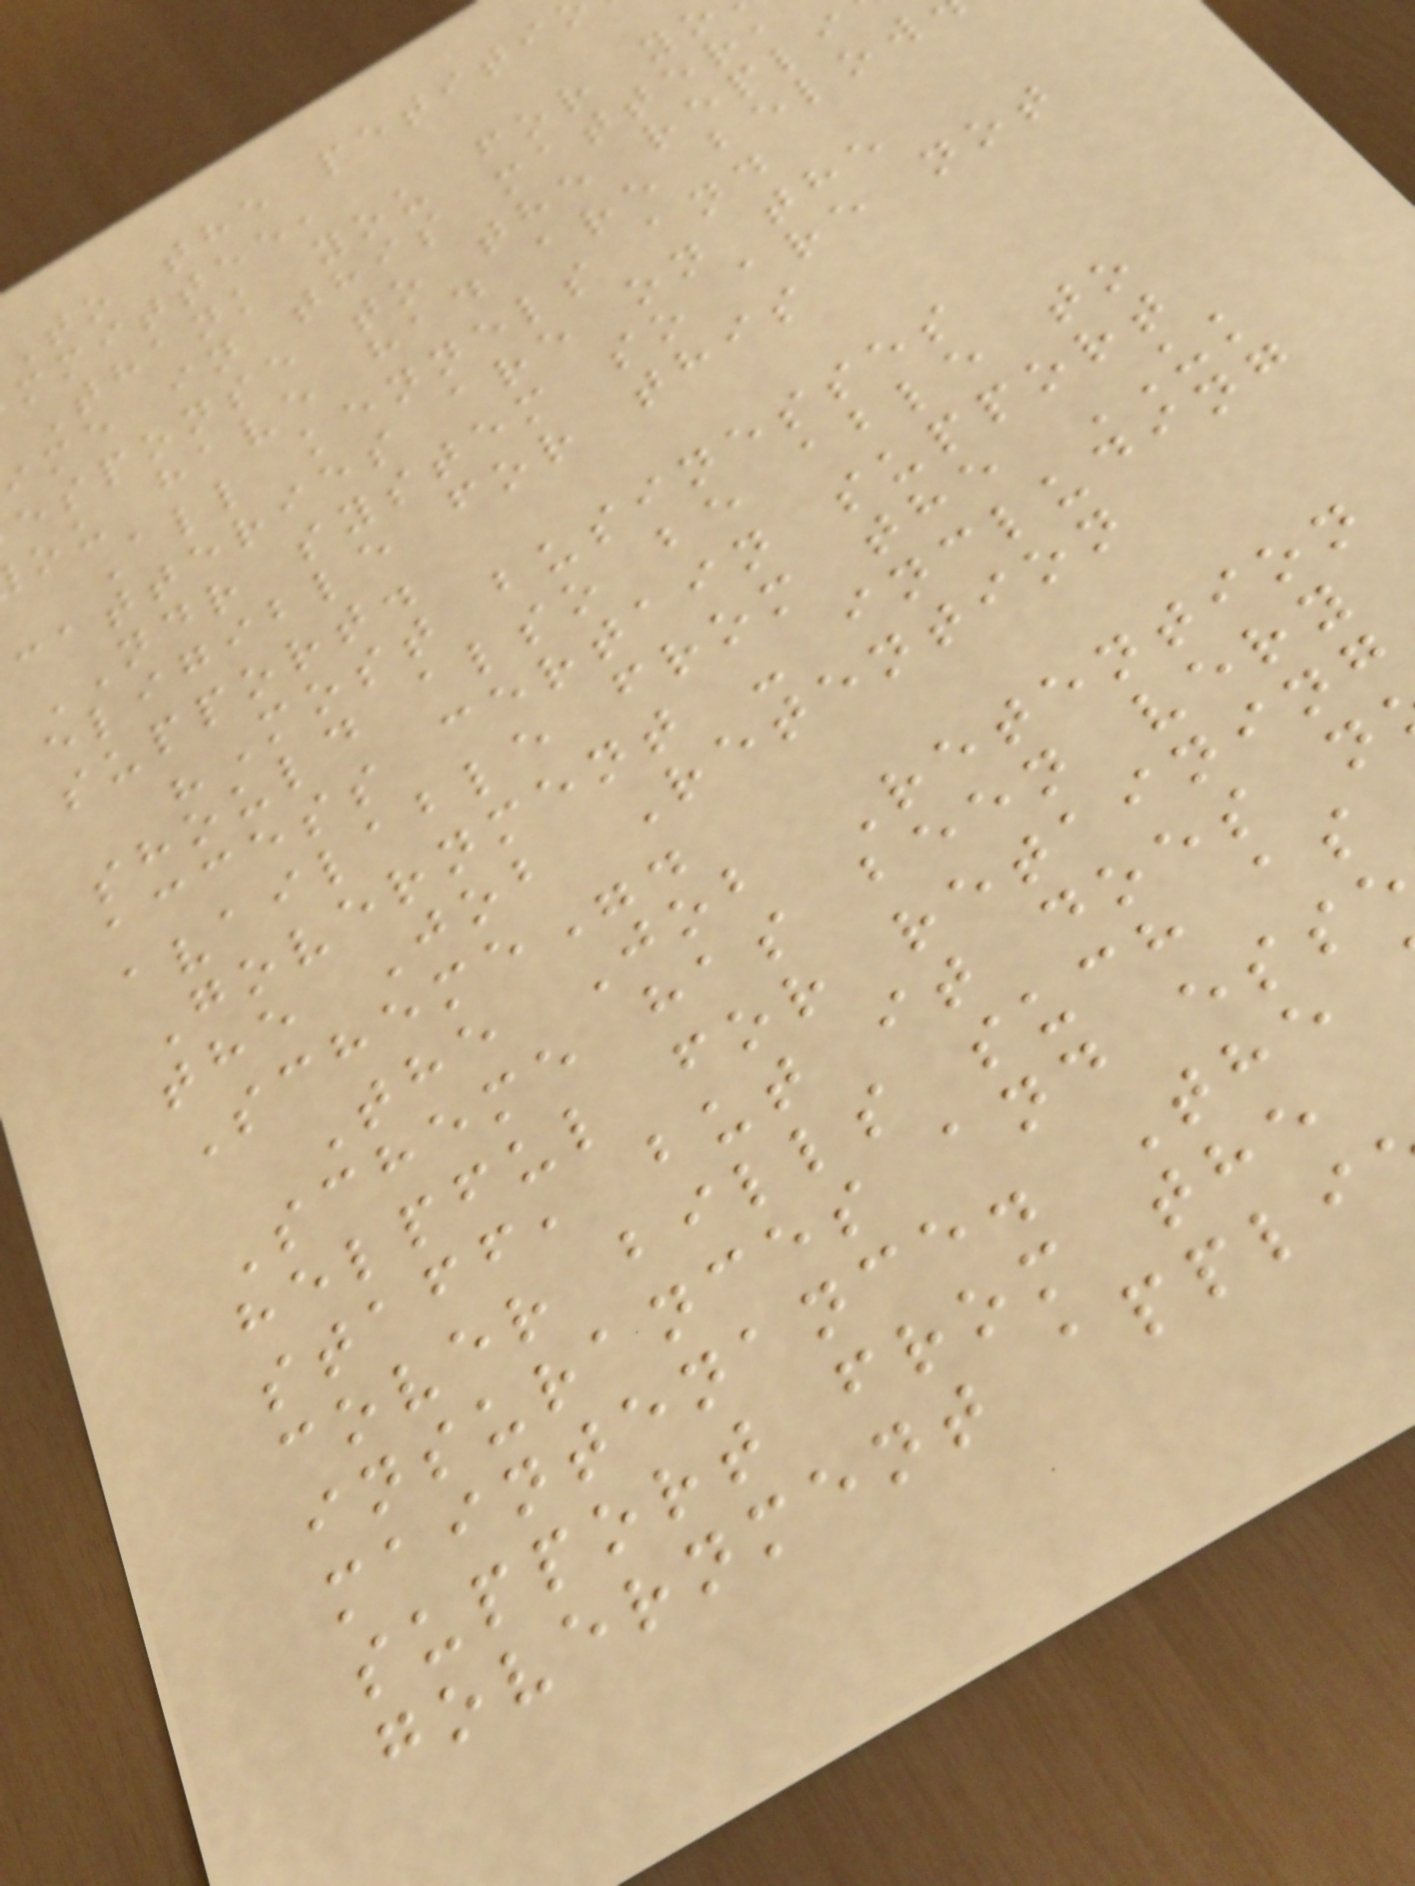To the petiti
mmittee,
Thank you for yo
ime in this matter,
esponse to the repli
ou have had are below
All kennels and
catteries are on the
NDR system so are not
eligible for this
support.
"Most businesses
should also be able to
access certain support
available from the UK
Government - including
the Job Retention
Scheme".
The Job Retention
Scheme has been very
helpful for retaining
staff, but it does n
cover bills such as
insurances and ess
maintenance. The
support from the
government appli
